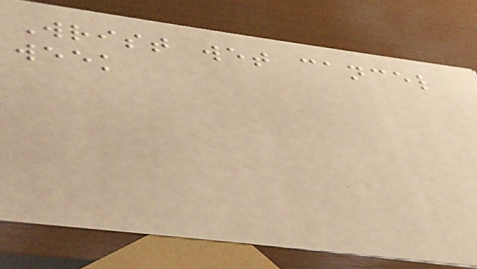Wrist wet cancel
week
